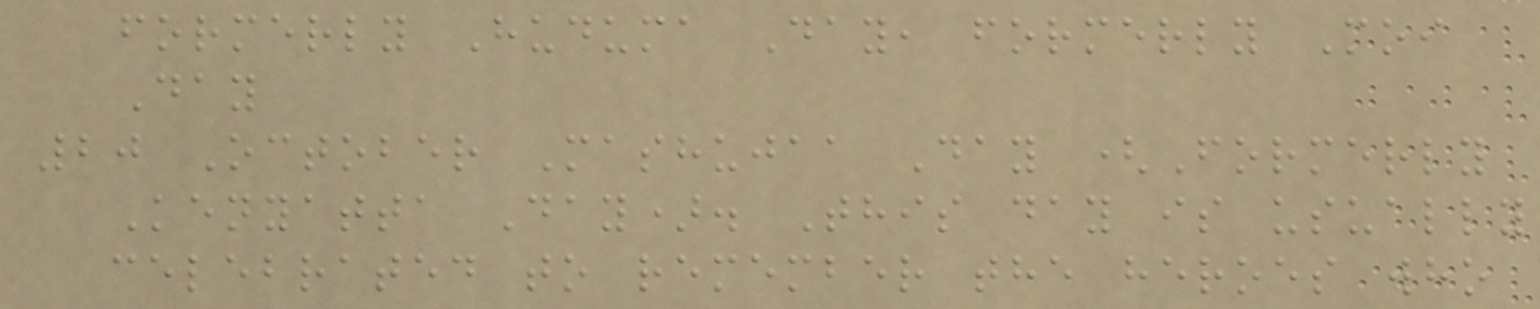formerly Huduma Day, formerly Moi
Day
20 October Mashujaa Day (Formerly
Kenyatta Day). This day is usually
celebrated to remember the heroes who
